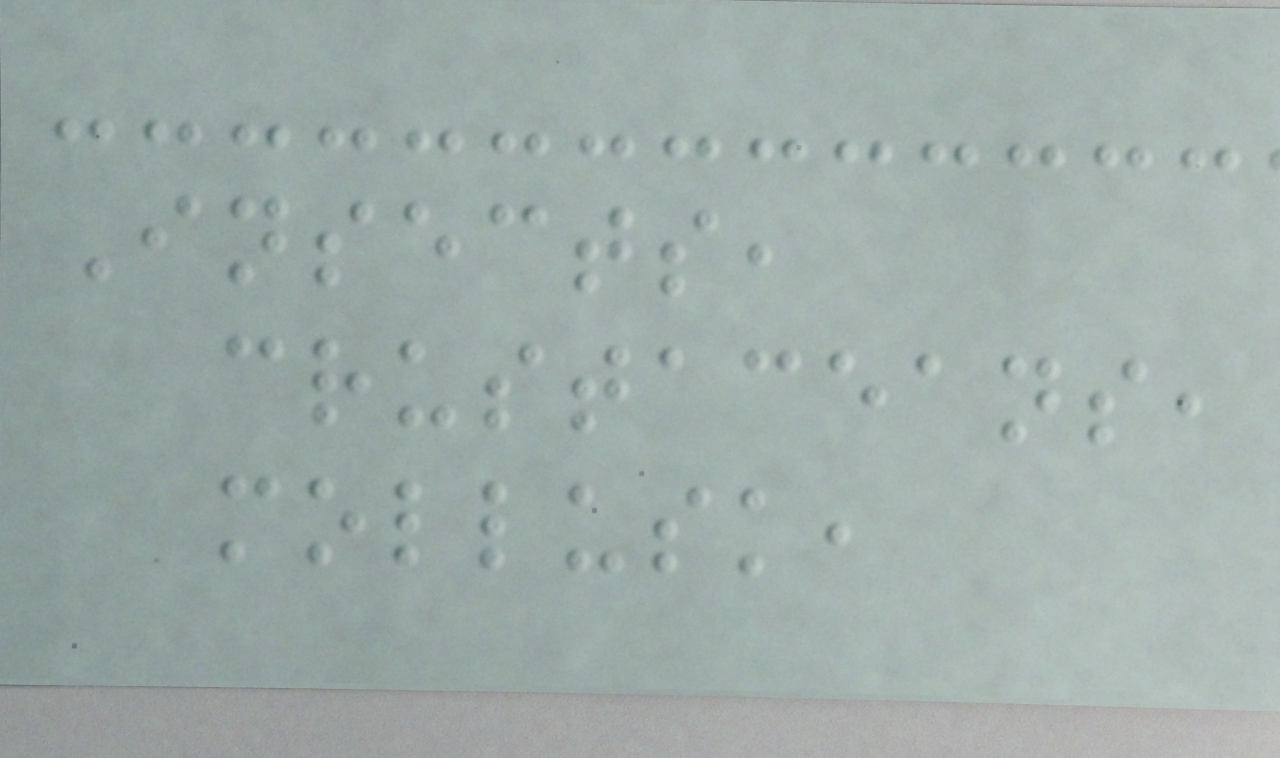Insects,
crustaceans,
mollusk,
